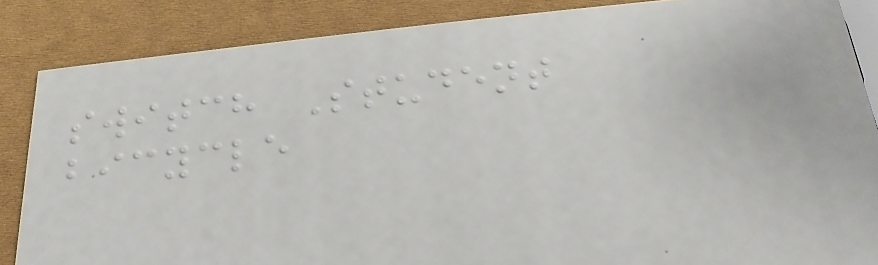switch Student
bicycle
